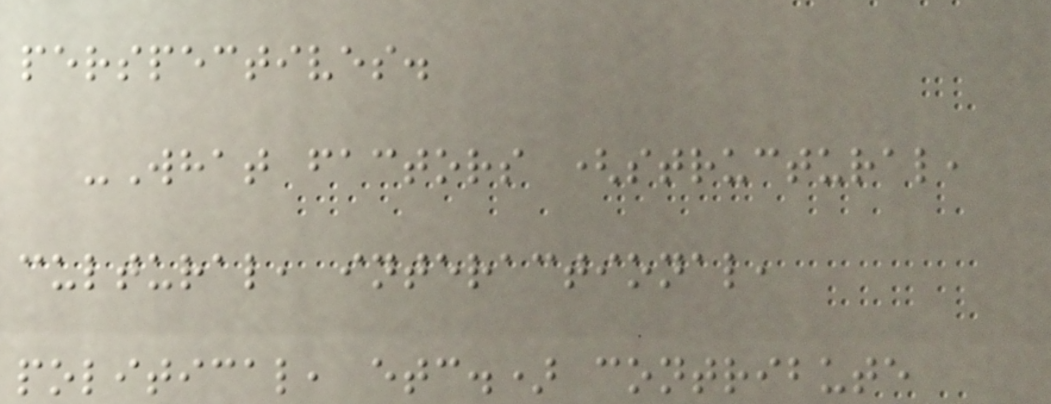perspectives.
-What factors (structural,
cultural, interactional,
political, etc.) contribute
